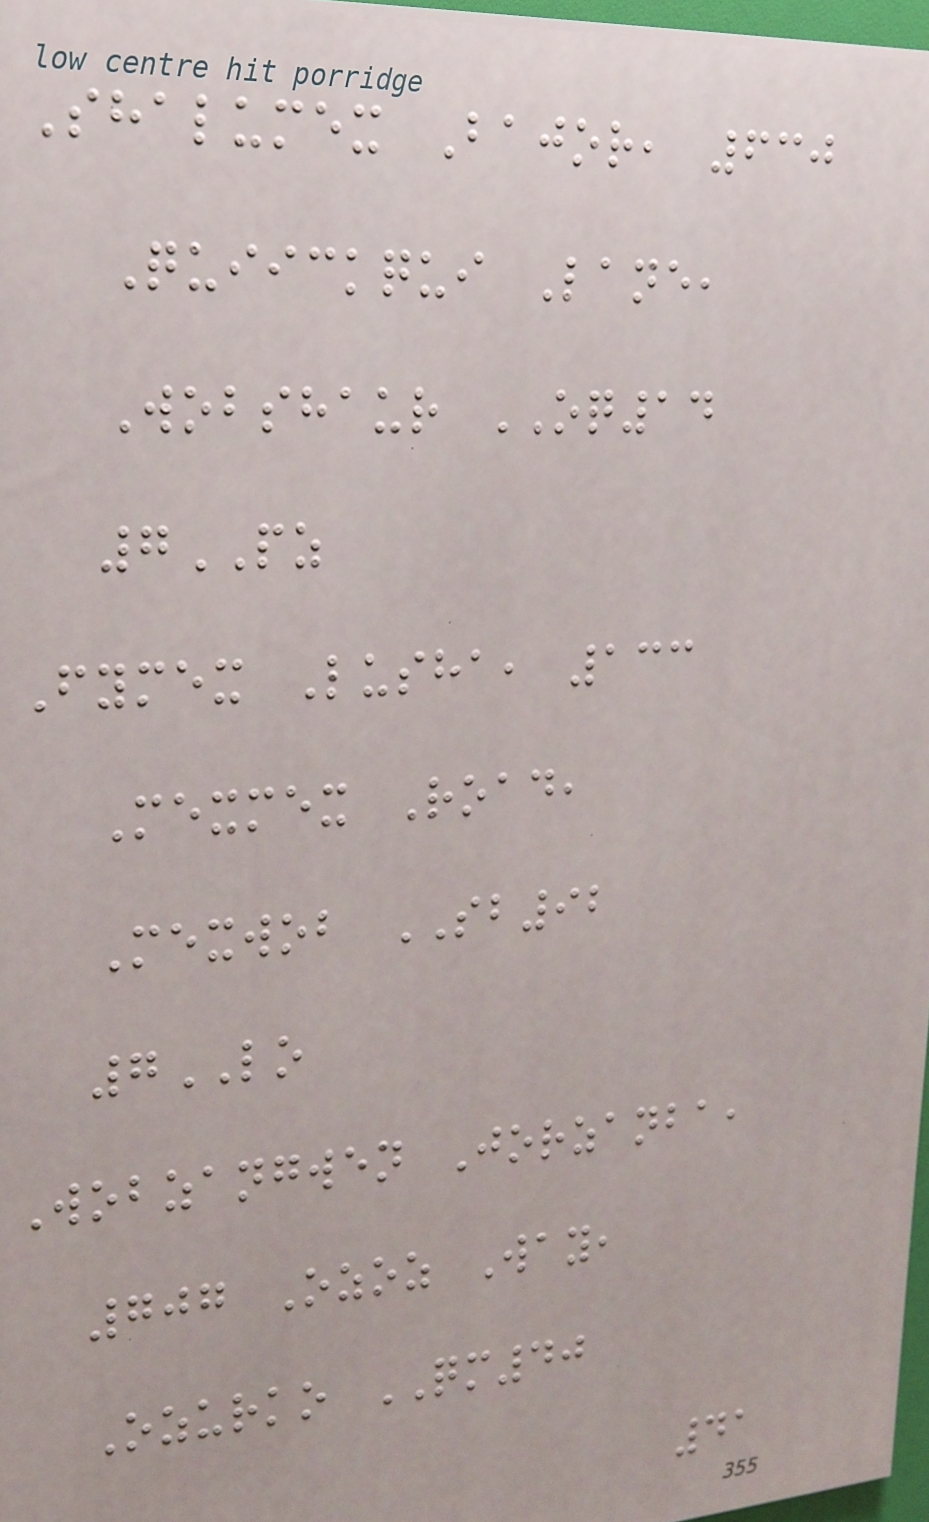Shalumex Bajor, 630
Quiickqui Lane,
Wobshaur OQ14
7PZ
Fymex Lusha, 133
Mexmex Road,
Mexwob SB92
7LO
Wobzangwen Jorzanba,
707 Ozoz Way,
Ozurko QM40
41
